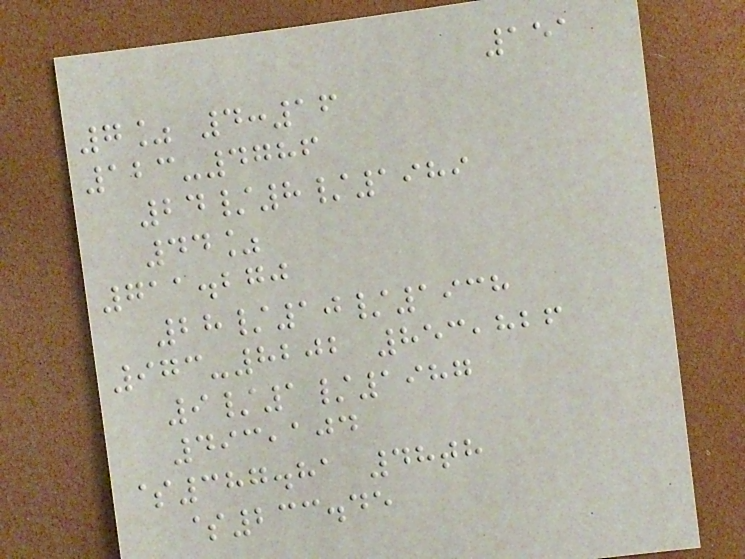151
7% 4:16
123-4786
24/8/1989
44%
711.270
28/10/1938
973-8202 853,826
9/1/1987
493,104
$387.81 48th
$233.45
